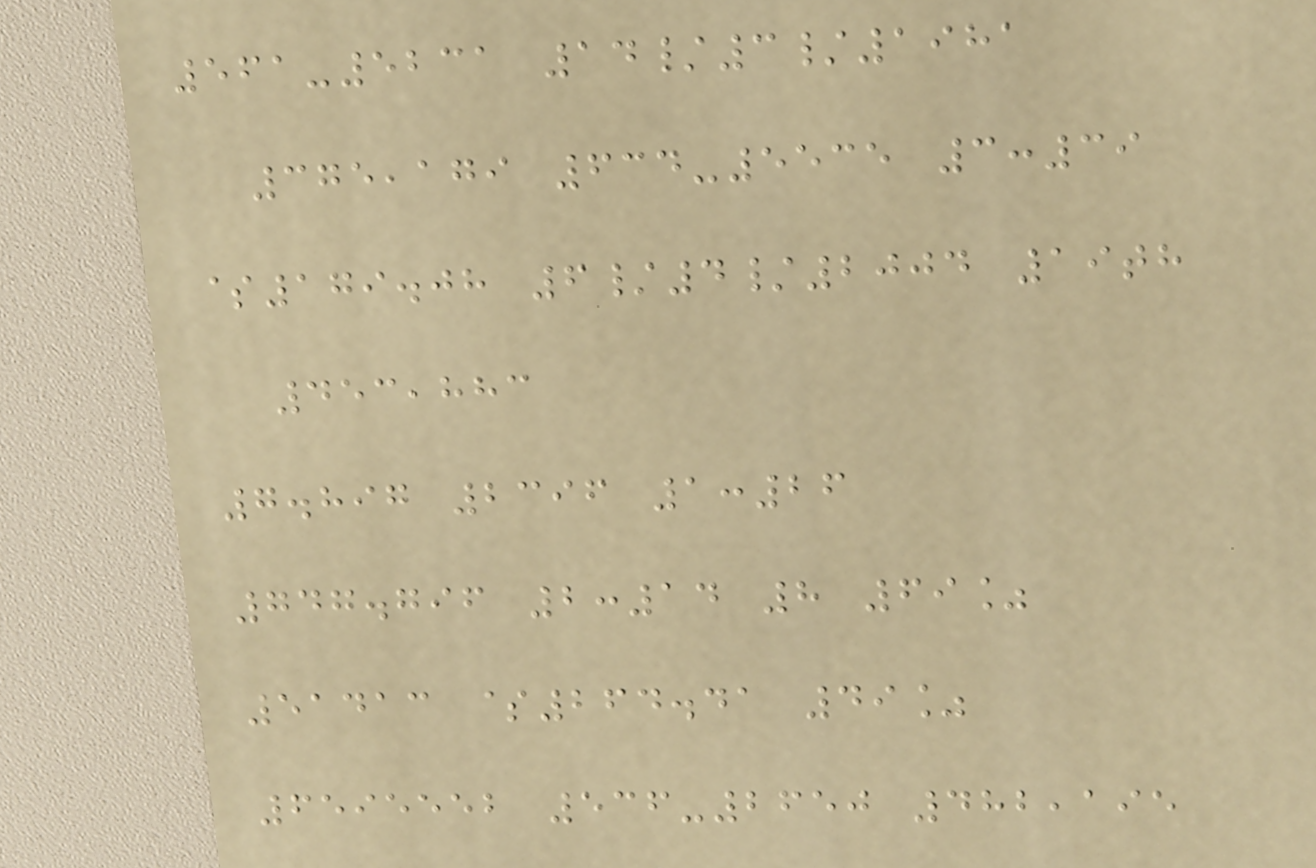561-5231 14/3/1981
375,179 634-5535 3:39
$179.08 6/4/2004 19th
453,883
7.897 2396 1:26
747.796 2:14 8 69%
51413 $264.41 49%
6595552 536-2650 482,195
